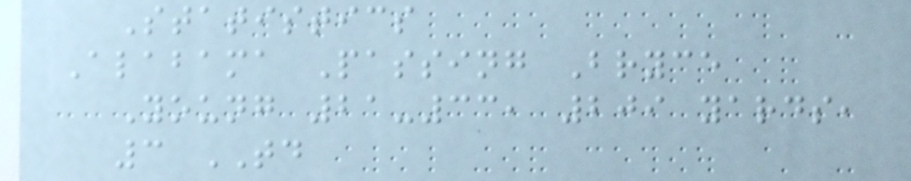Statistics
Alabama Passing Bryce
Young 21-33, 209 yards,
3 TD
